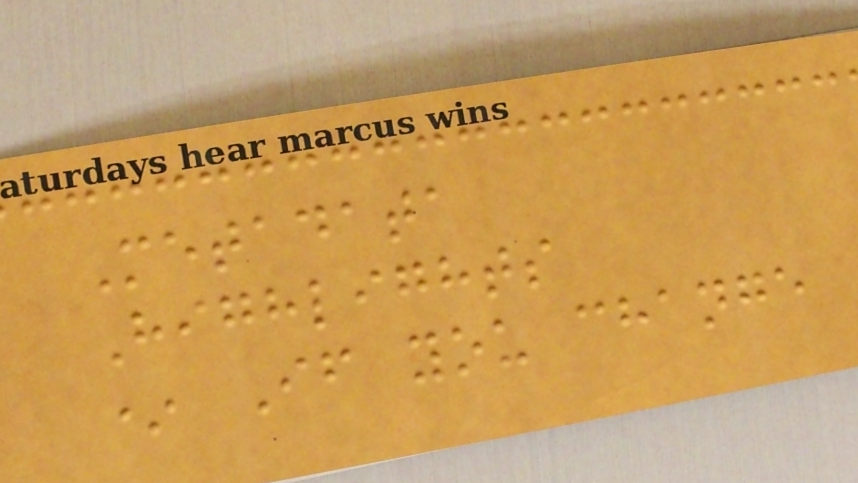Metadata
Highlights
* If you change
